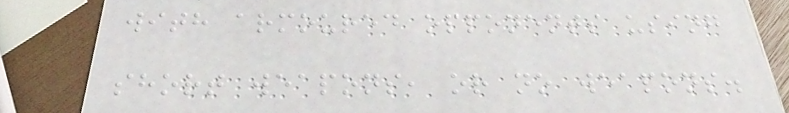with armoured opponents using
short weapons, or no weapons.
